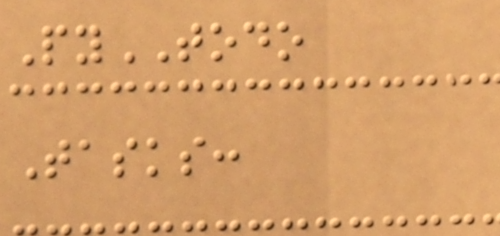PyTODO
Tasks:
